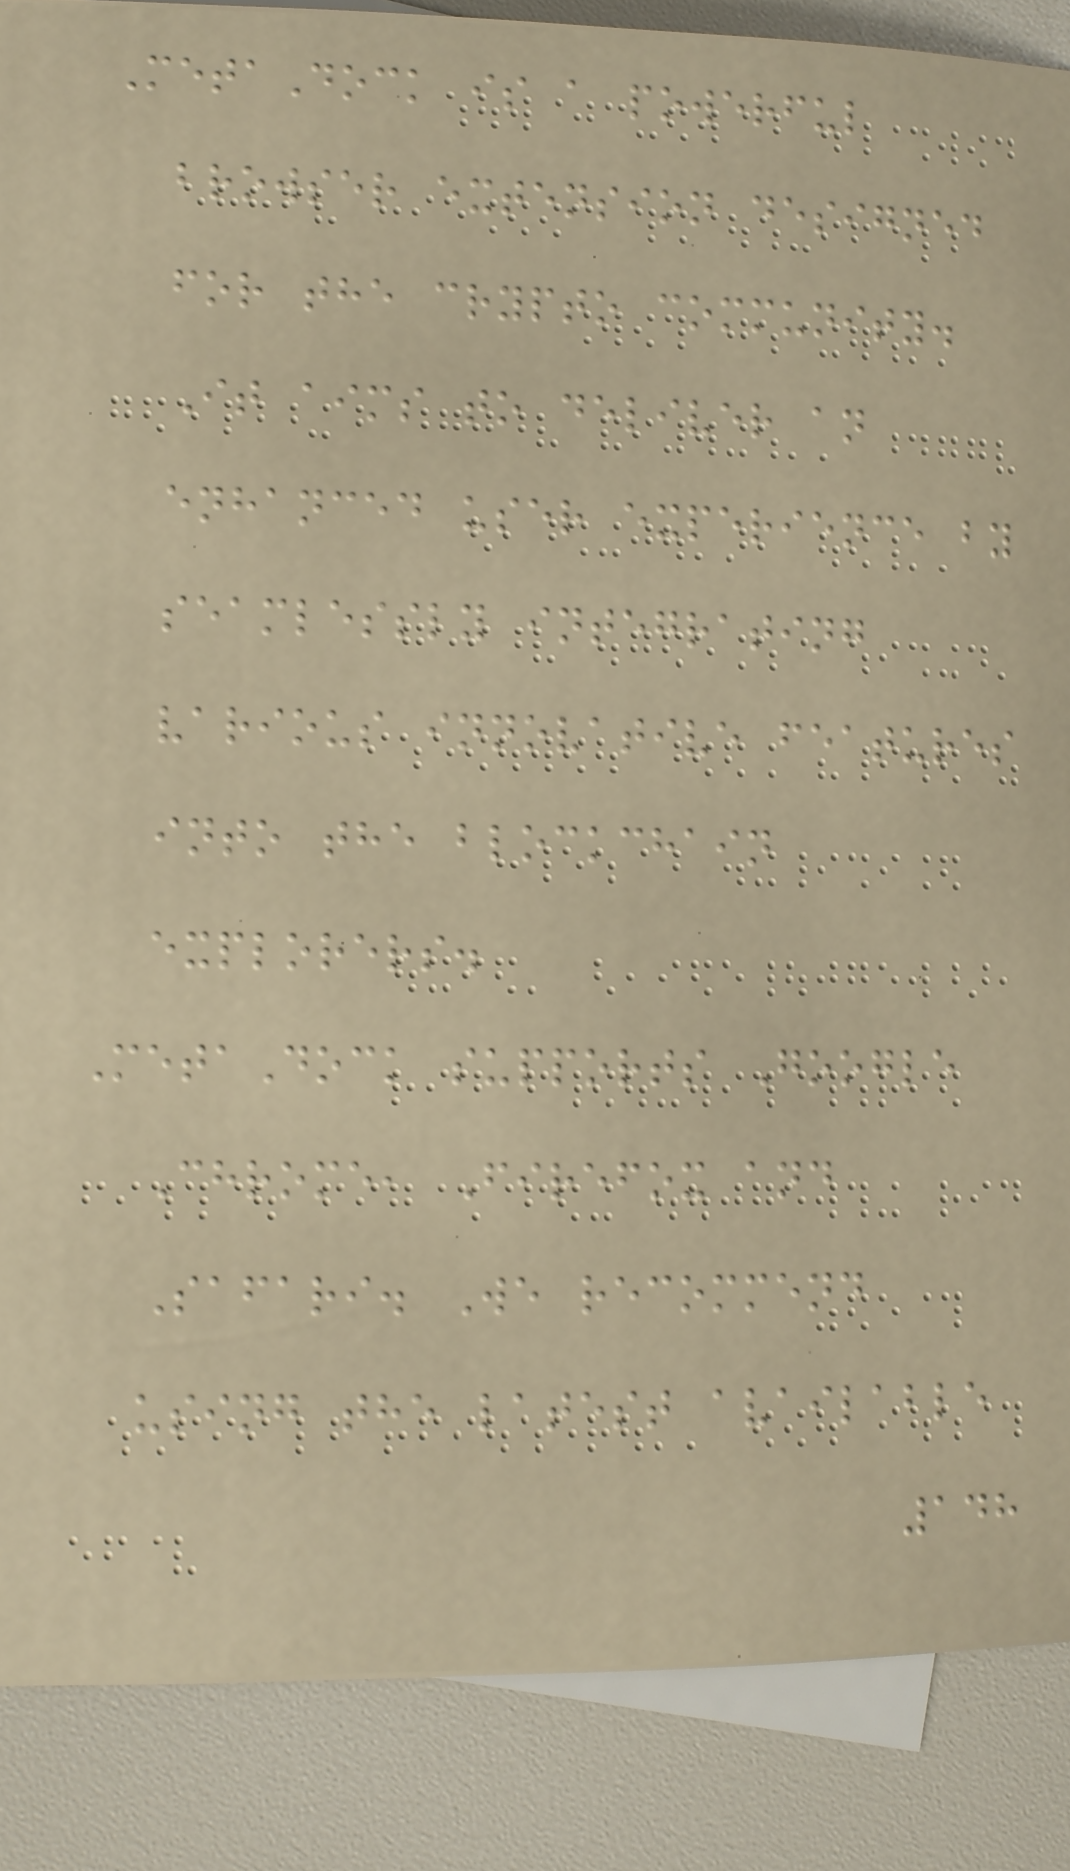MetaDock is a powerful
browser extension designed
for the crypto community.
It aims to deliver an
enhanced user experience by
seamlessly integrating
various innovative features
into the blockchain
explorers.
MetaDock supports Google
Chrome, Firefox and
Safari. We recommend
using the latest available
148
